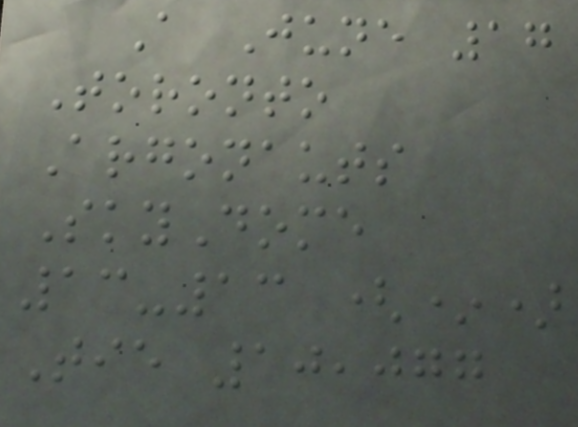A June 17
Toronto
Argonauts
SkyDome
13-13 (*)
Tie 10,077
